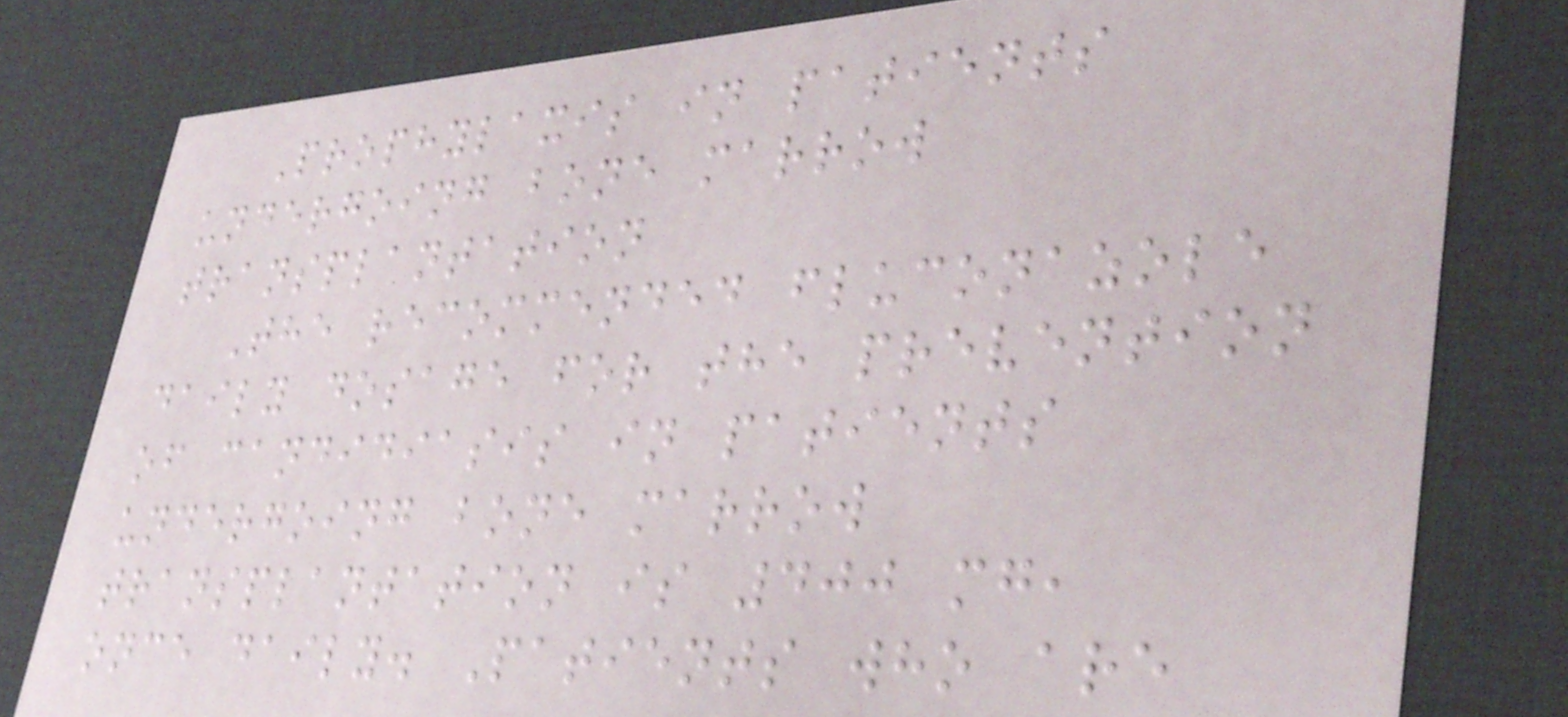Prophylaxis in patients
undergoing bone marrow
transplantation
The recommended fluconazole
daily dosage for the prevention
of candidiasis in patients
undergoing bone marrow
transplantation is 400 mg,
once daily. Patients who are
